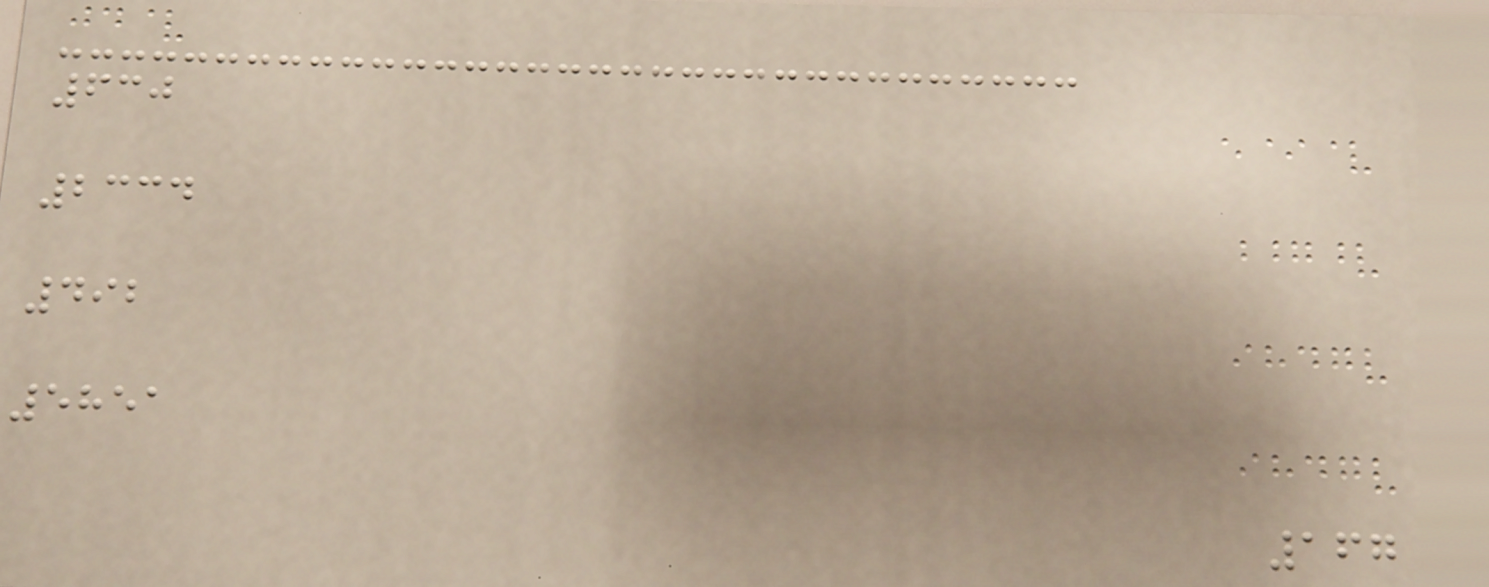630
2334
492
5851
167
